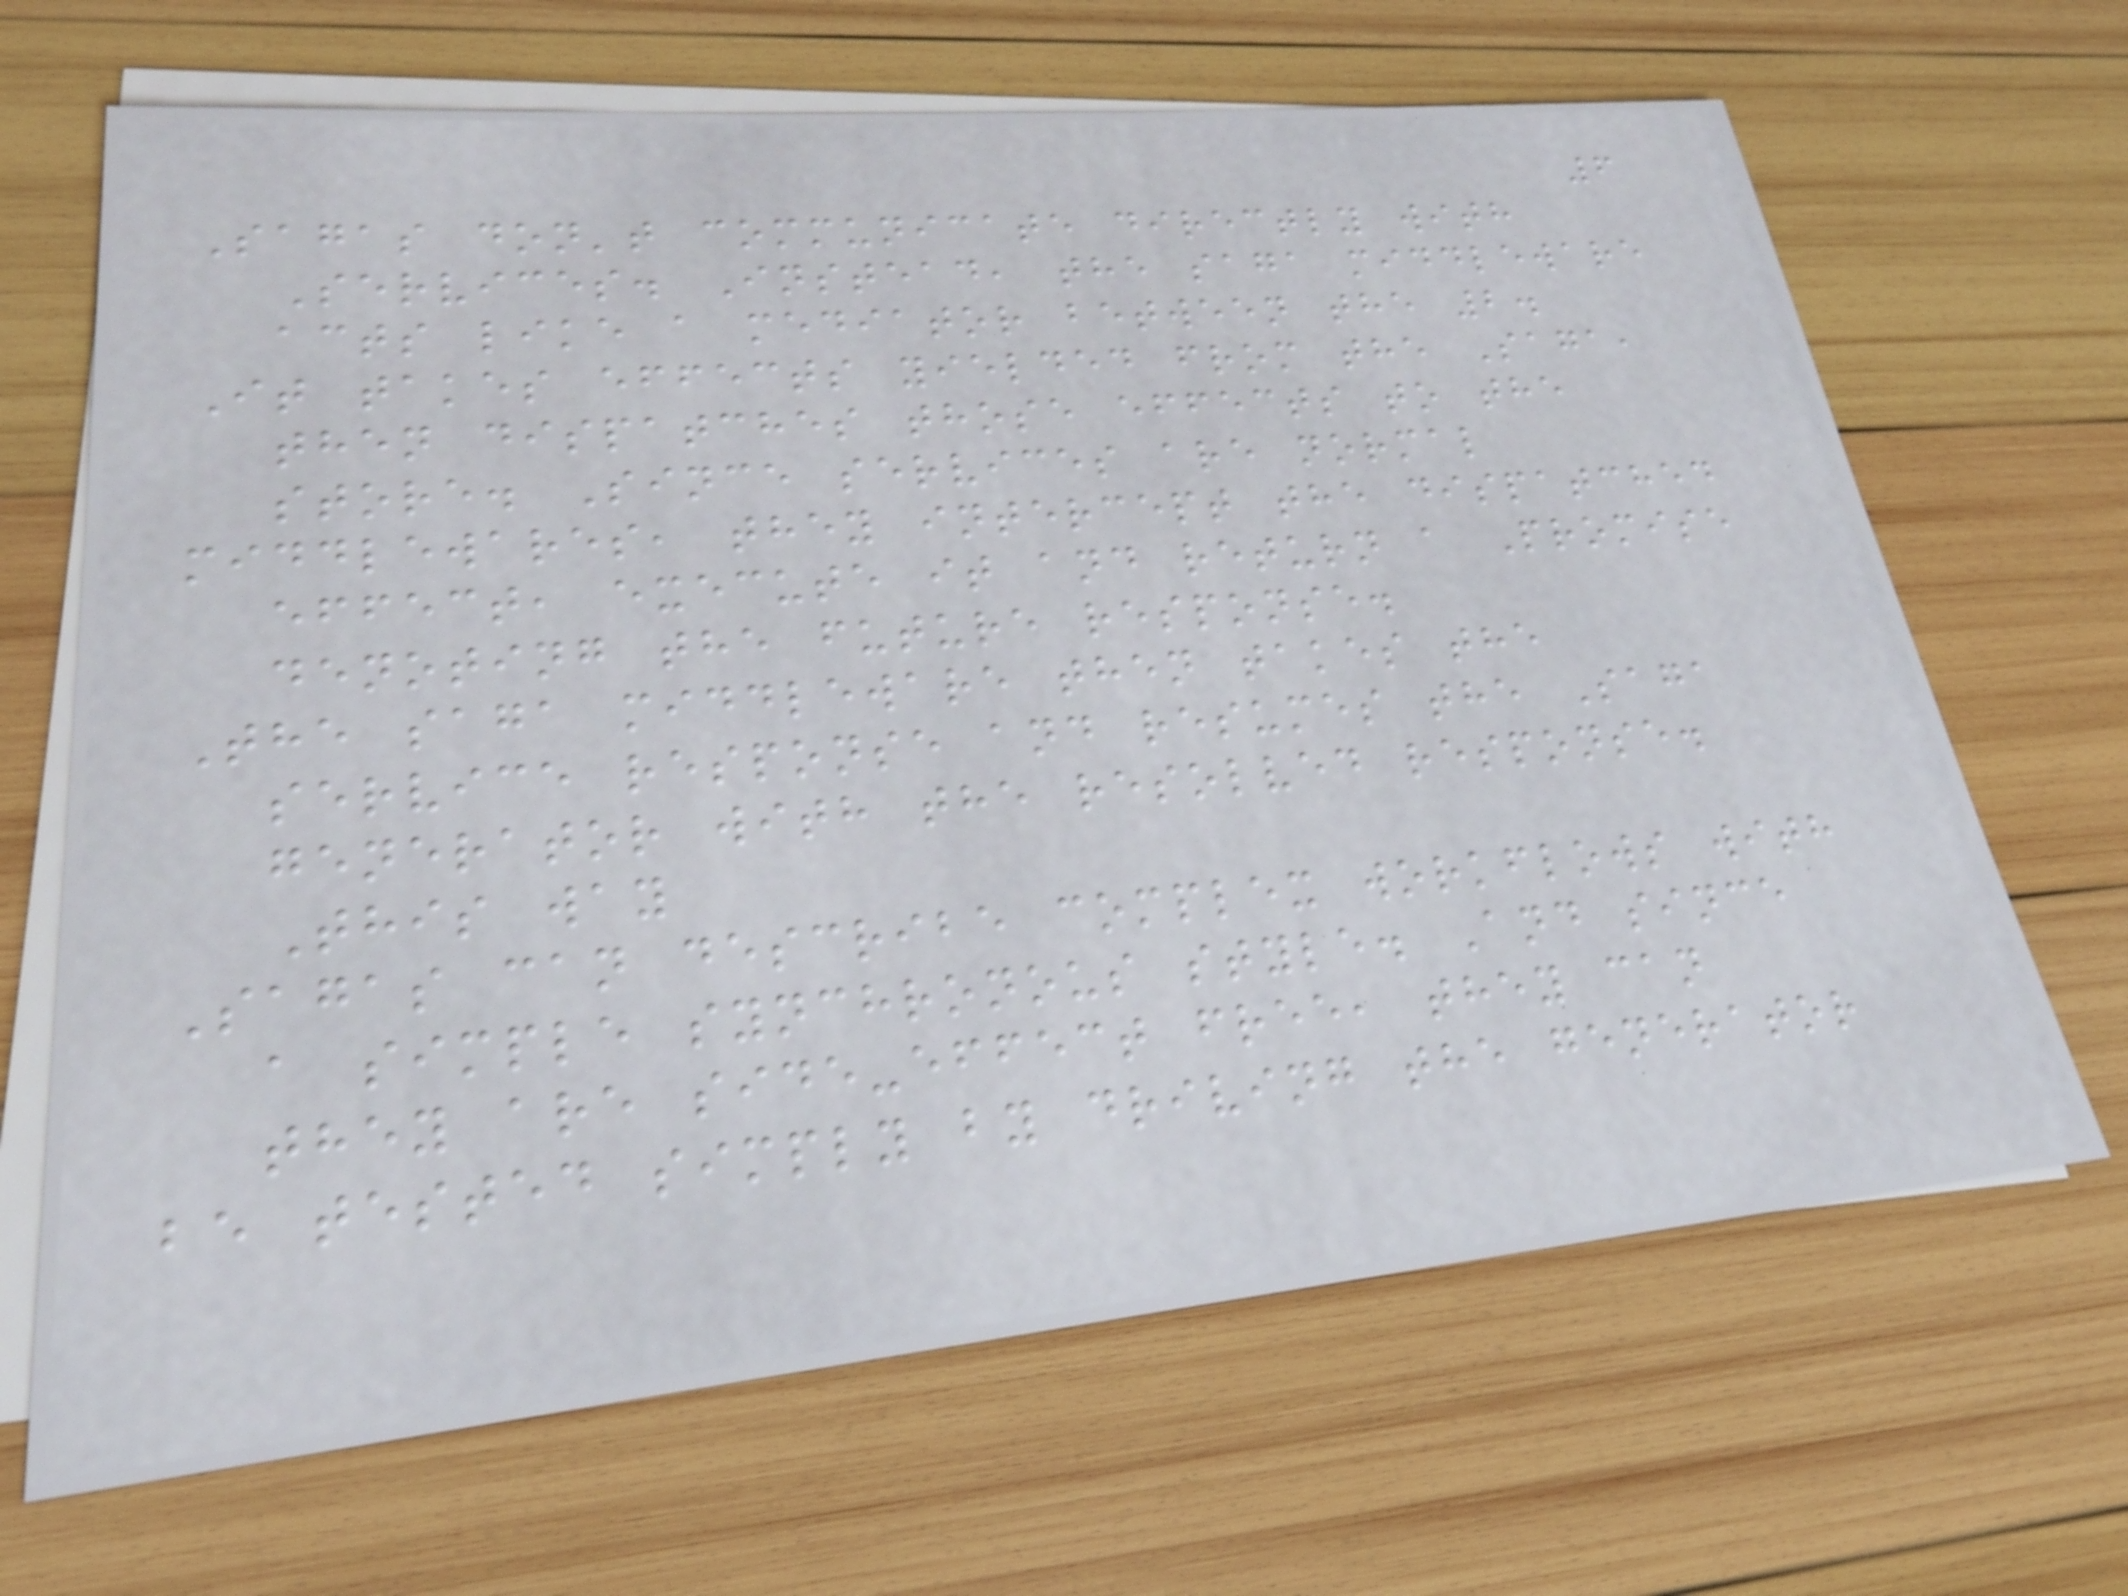6
Sagas don't communicate directly with
Services. Instead, the saga middleware
acts like a mediator between the 2.
It takes effects yielded from the Saga,
then dispatches those effects to the
store. Since services are normal
middlewares, they intercept the dispatched
effect, execute it and return a Promise
denoting the future response.
The saga middleware then takes the
service response and resumes the Saga
generator with the resolved response.
This way
Sagas can describe complex workflows with
a simple synchronous style. And since
they are side-effect free, they can
be tested simply by driving the generator
